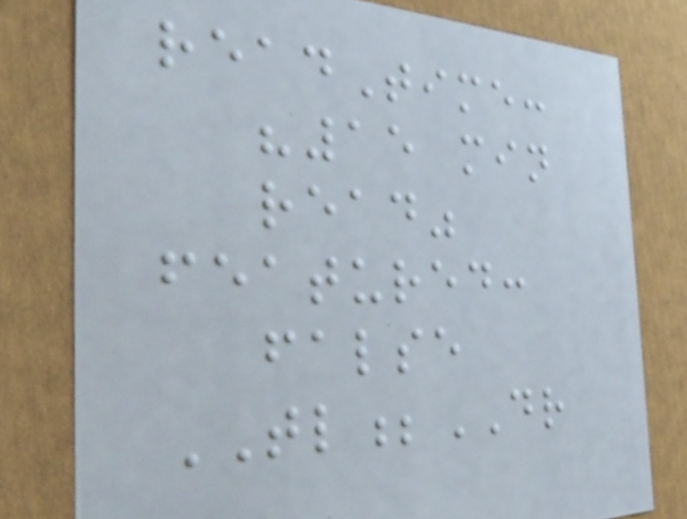readTime:
"15 min
read"
featured:
false
TL;DR
